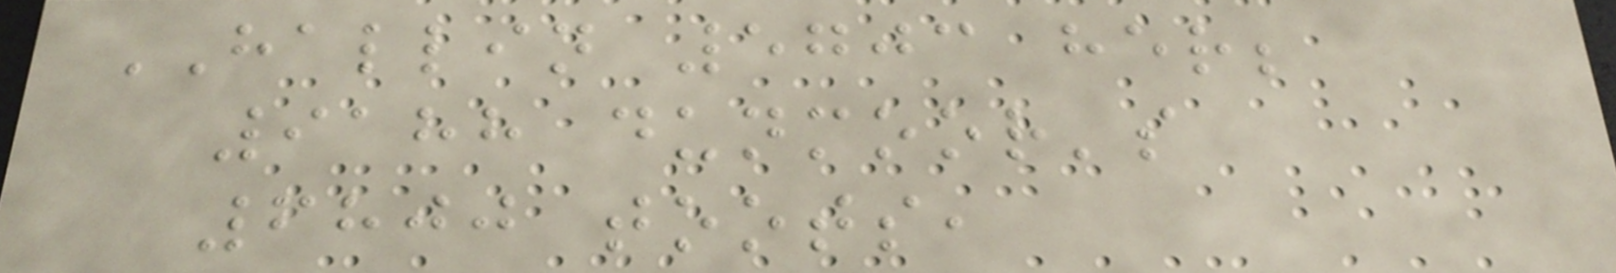HALLIN 5703 her;
9188 dunmoor's
6800 toots,
